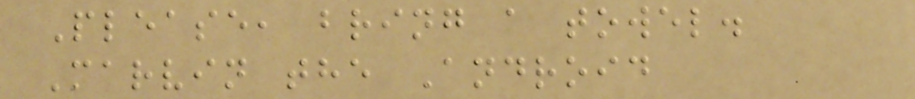Please, bring a towel.
Marvin the Android
